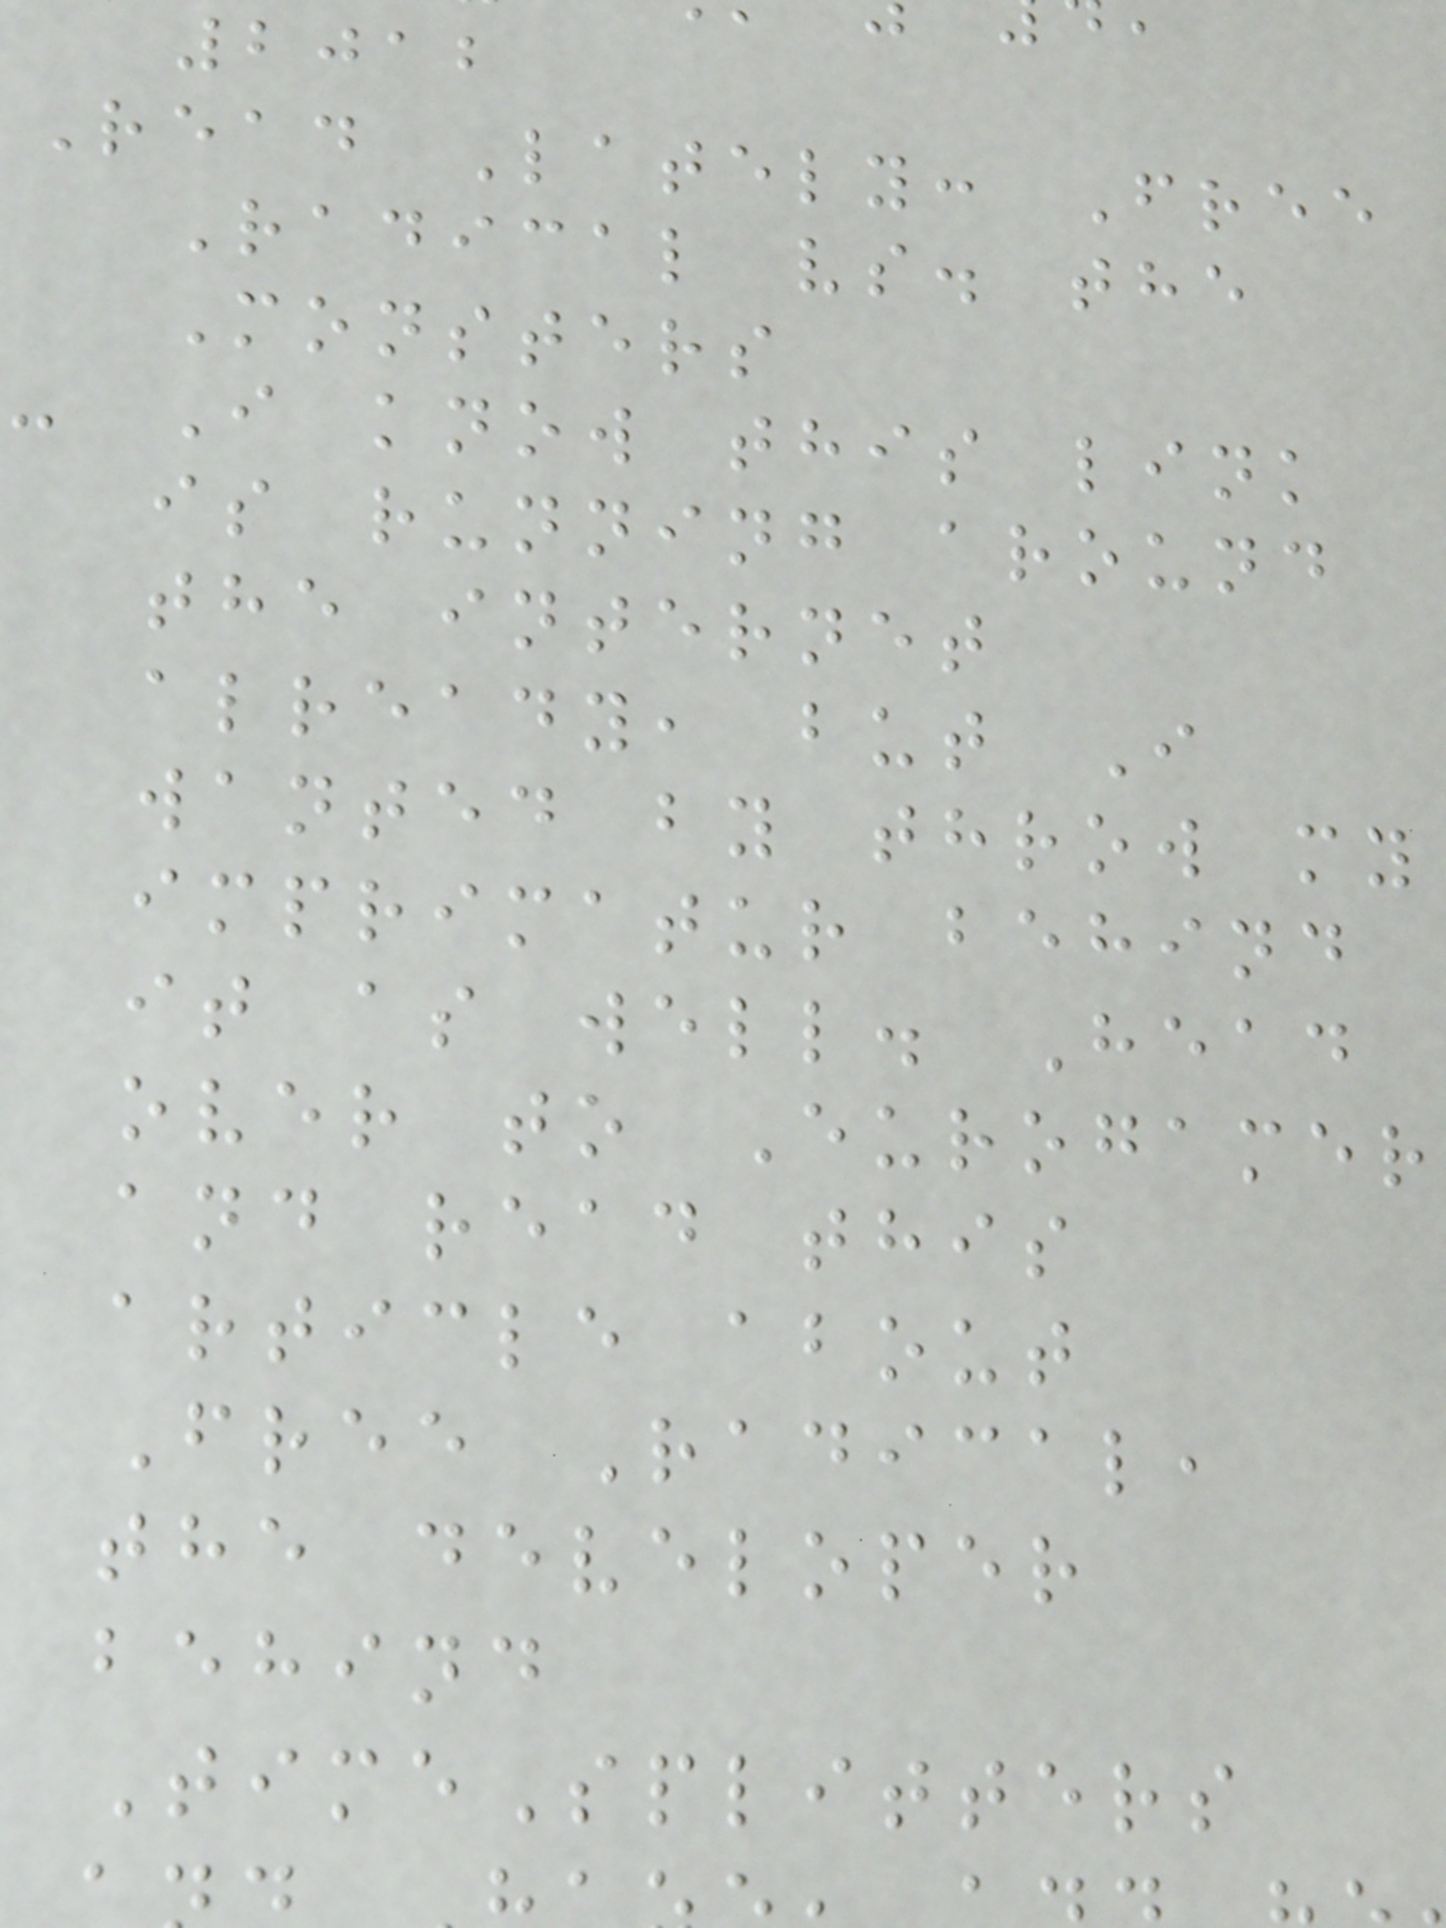2012
Read Lately: Free
Radical vs. the
Monsters
- I know this link
is running around
the internet
already, but I
wanted by throw my
imprimatur behind
it as well. Head
over to Eurogamer
and read this
article about
Free Radical,
the developer
behind
TimeSplitters
